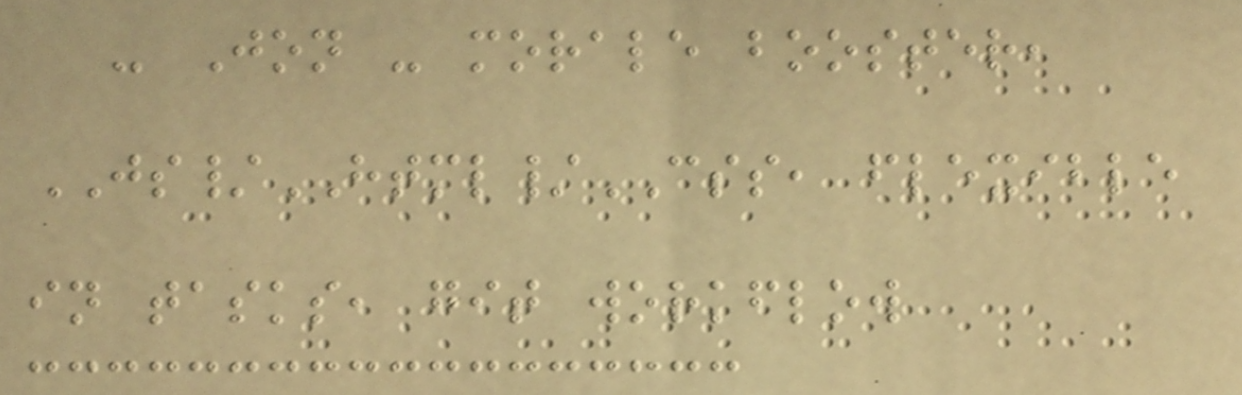- Jon - morale booster,
JS/HTML/CSS, flexible
in tasks, git workflow
